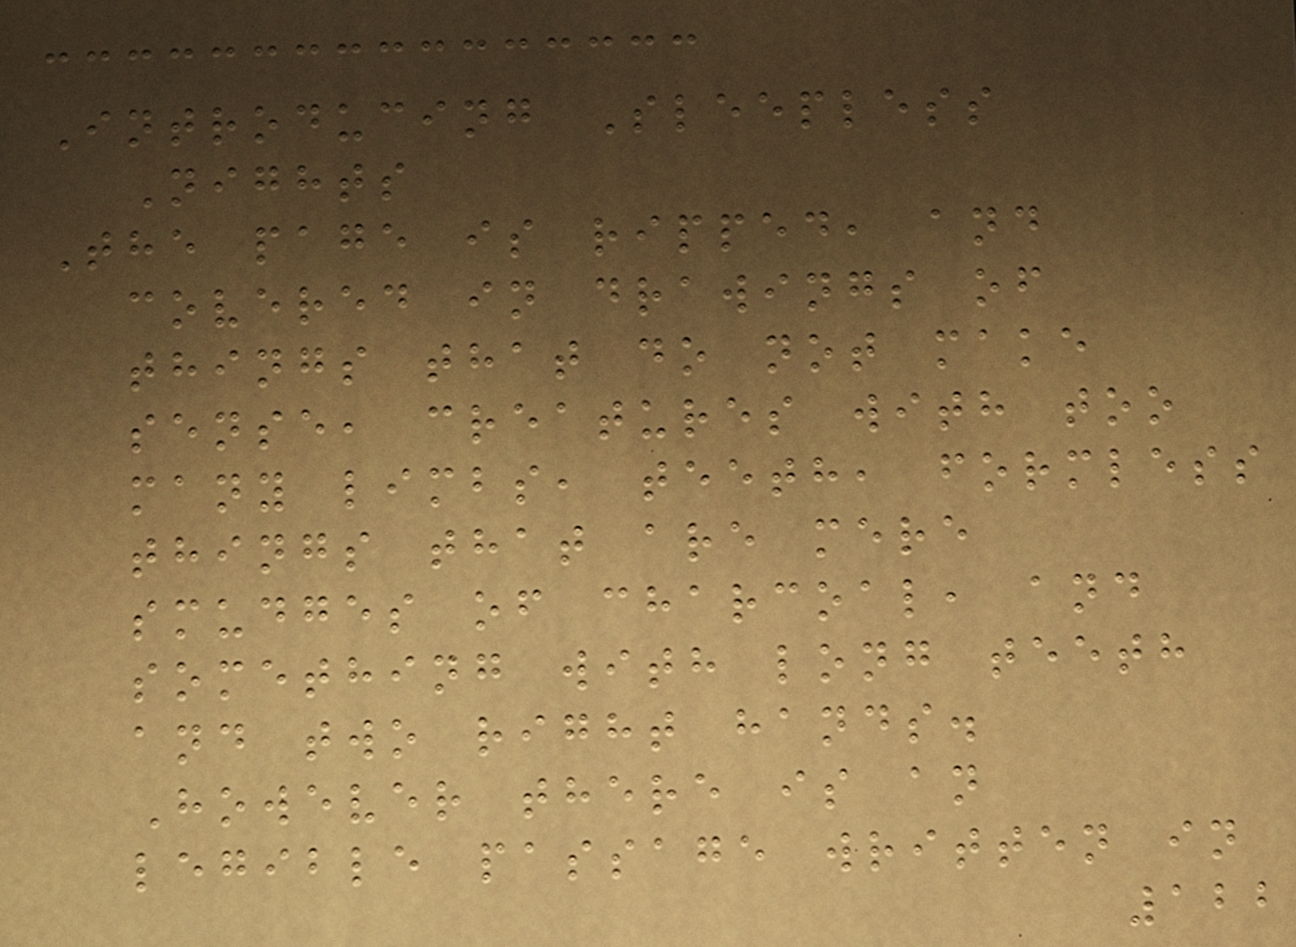Introducing Sleepless
Nights
The page is ripped, and
covered in drawings of
things that do not make
sense, creatures with too
many limbs, teeth, formless
things that are mere
smudges of charcoal, and
something with long teeth
and two right hands.
However there is an
legible passage written in
122
